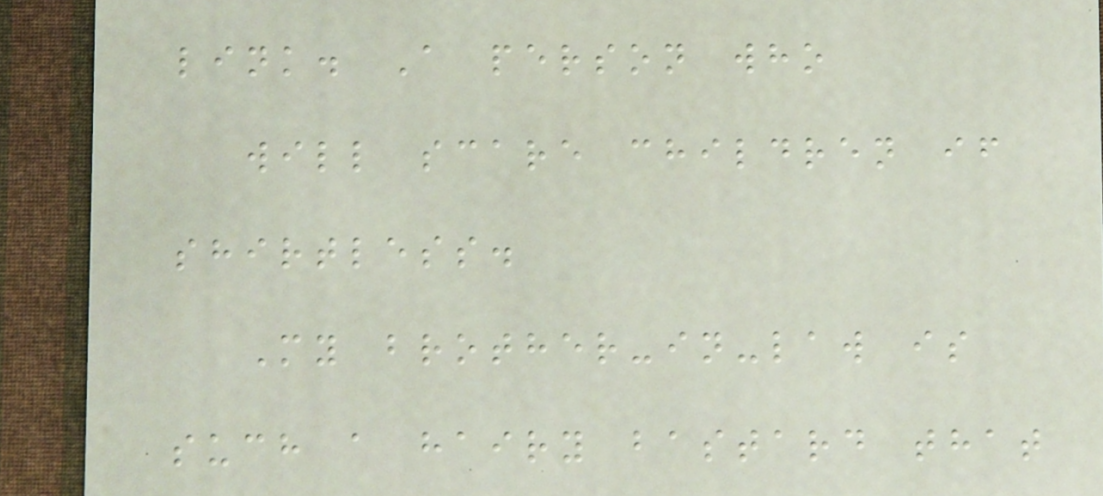link. A person who
will scare children if
shirtless.
My brother-in-law is
such a hairy bastard that
